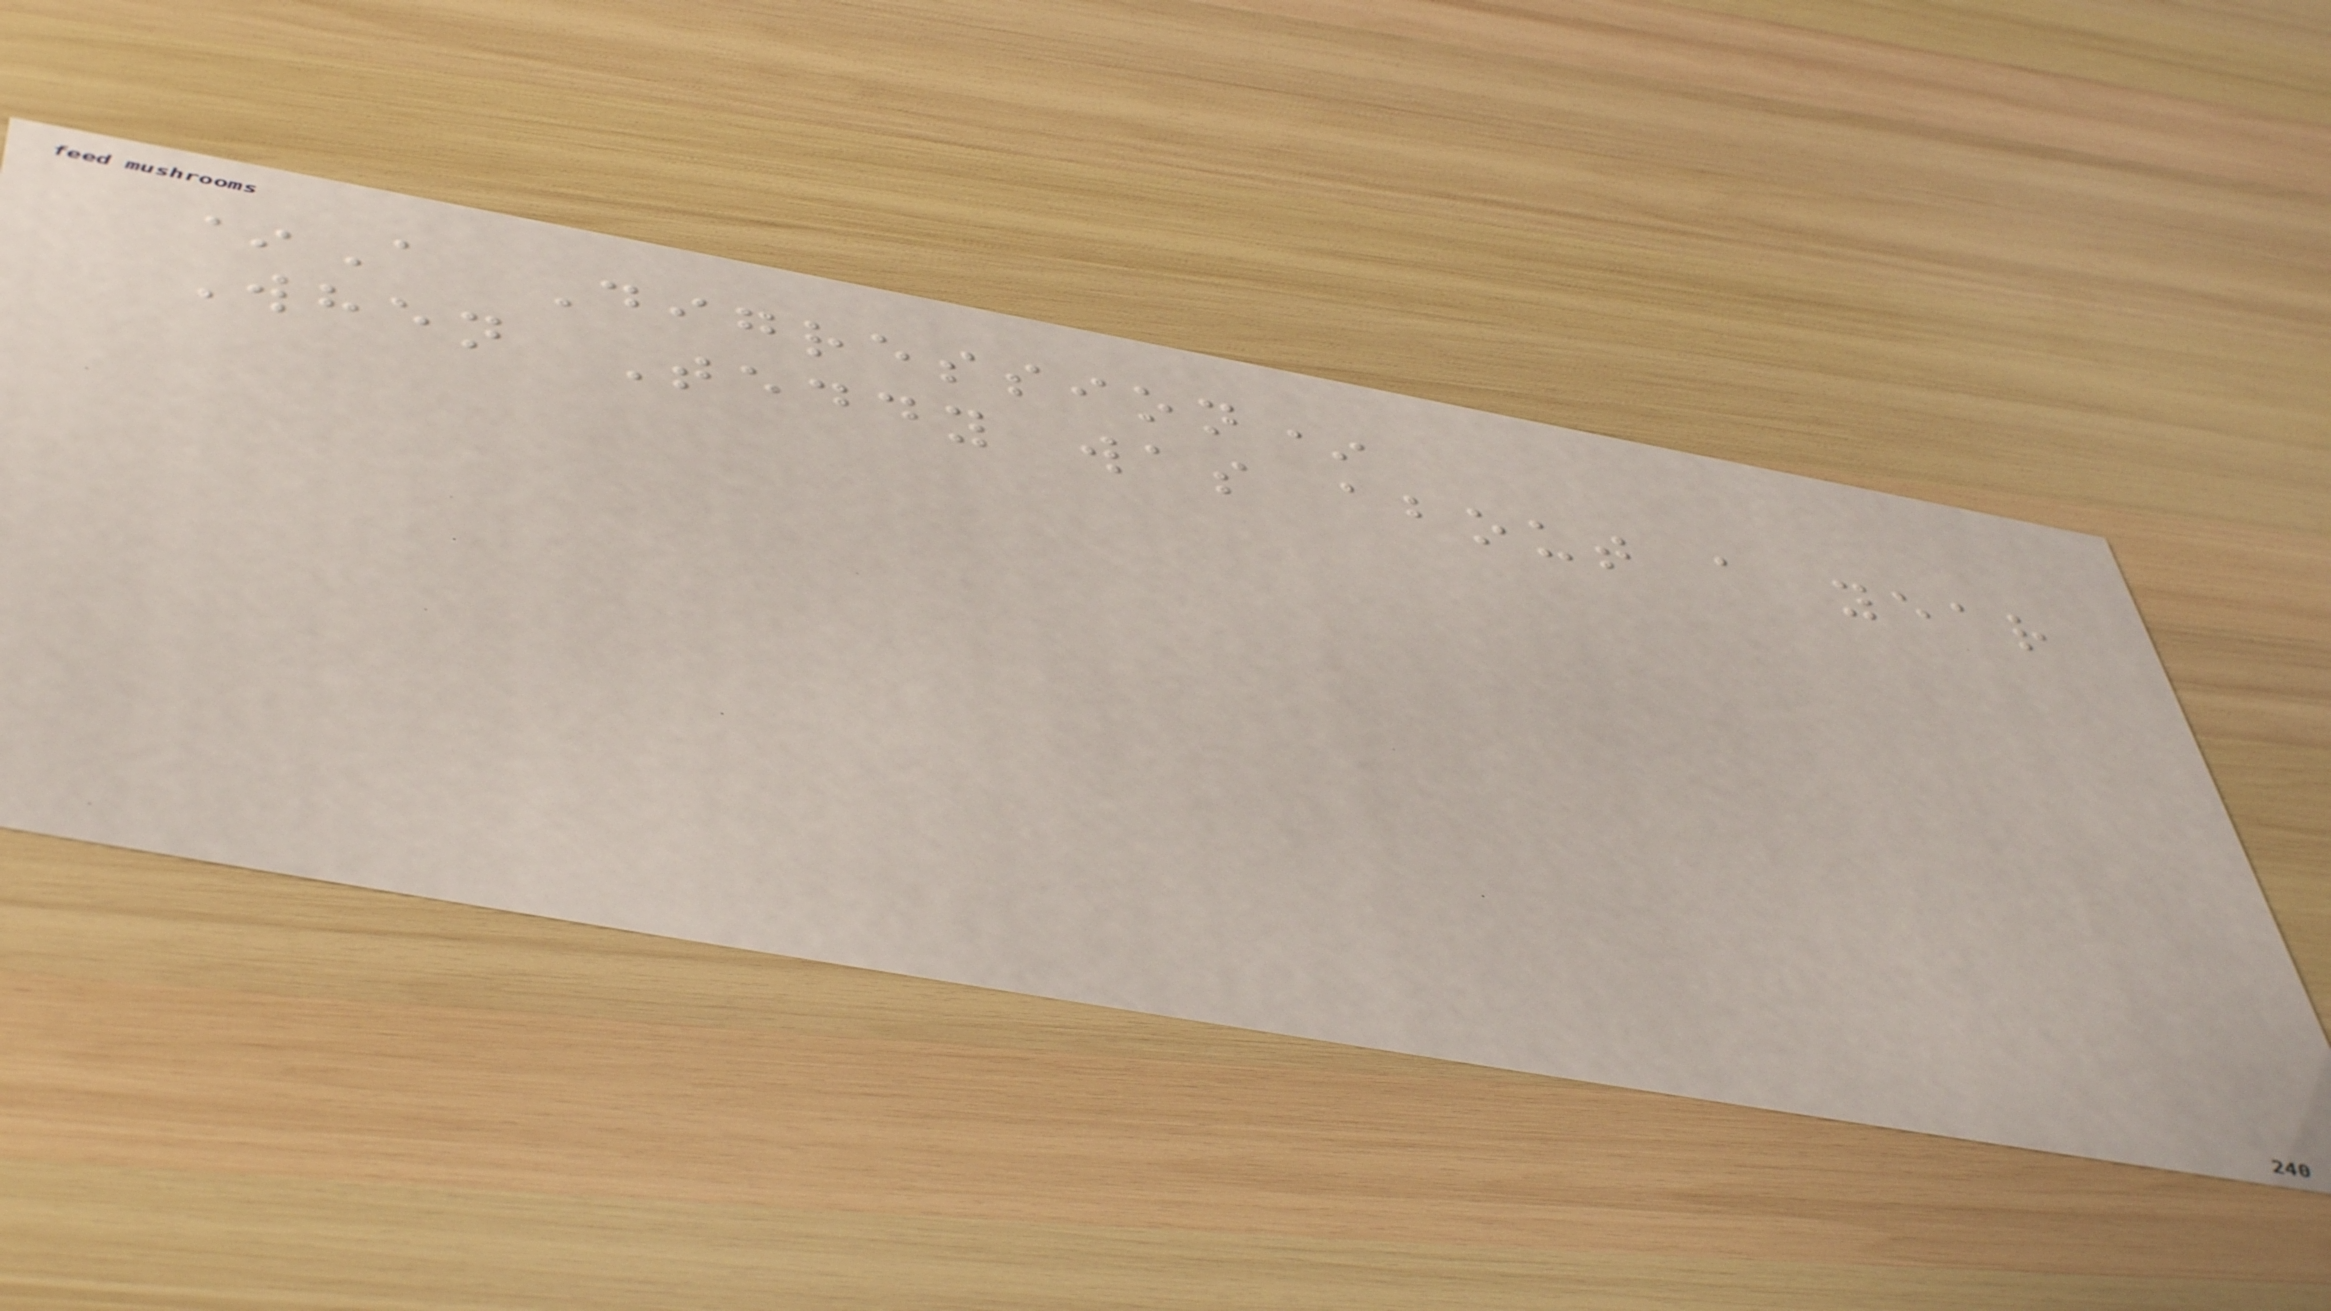*A Digression*
When Teddy was about a year
